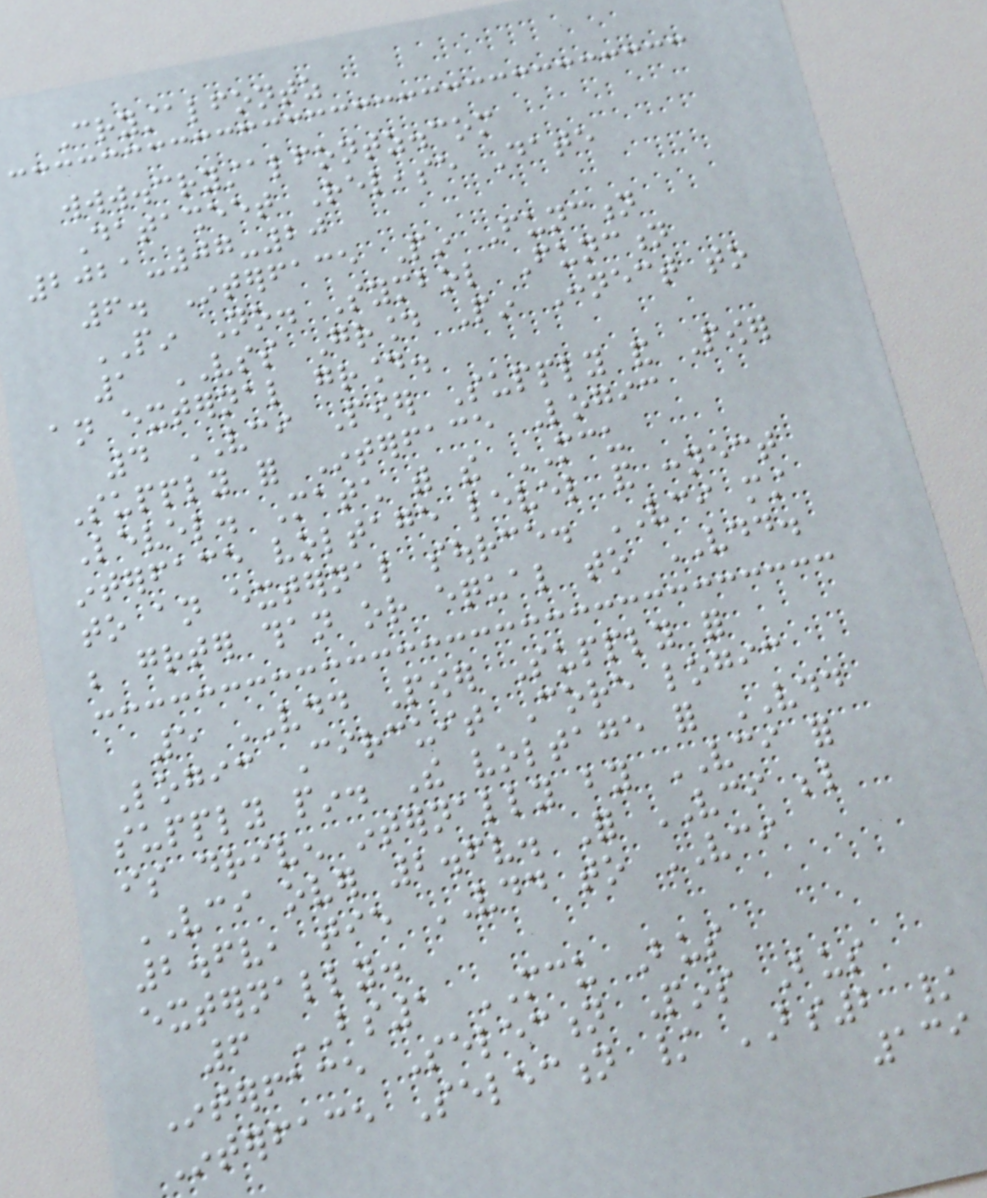Crystalfontz
www.crystalfontz.com
Datasheet Release Date
2021-07-20
6. Interface Pin Function
PIN No. Symbol Function
1 VSS Ground Pin Connect to
an external ground.
4 VCI Power Supply and Power
Supply for Interface Logic
Level. Match with the MCU
interface voltage level and connect
to an external source. VCI must
be greater than or equal to VDD.
5 VDD Power Supply for
Logic Circuit Core logic
supply pin. The voltage for VDD
is driven internally by VCI for
VCI over 2.6v. For VCI below
2.6v, tie VDD to VCI
externally.
6 BS1 MCU Bus
Interface Selection Pins Bus
Interface Selection / BS2 /
139
